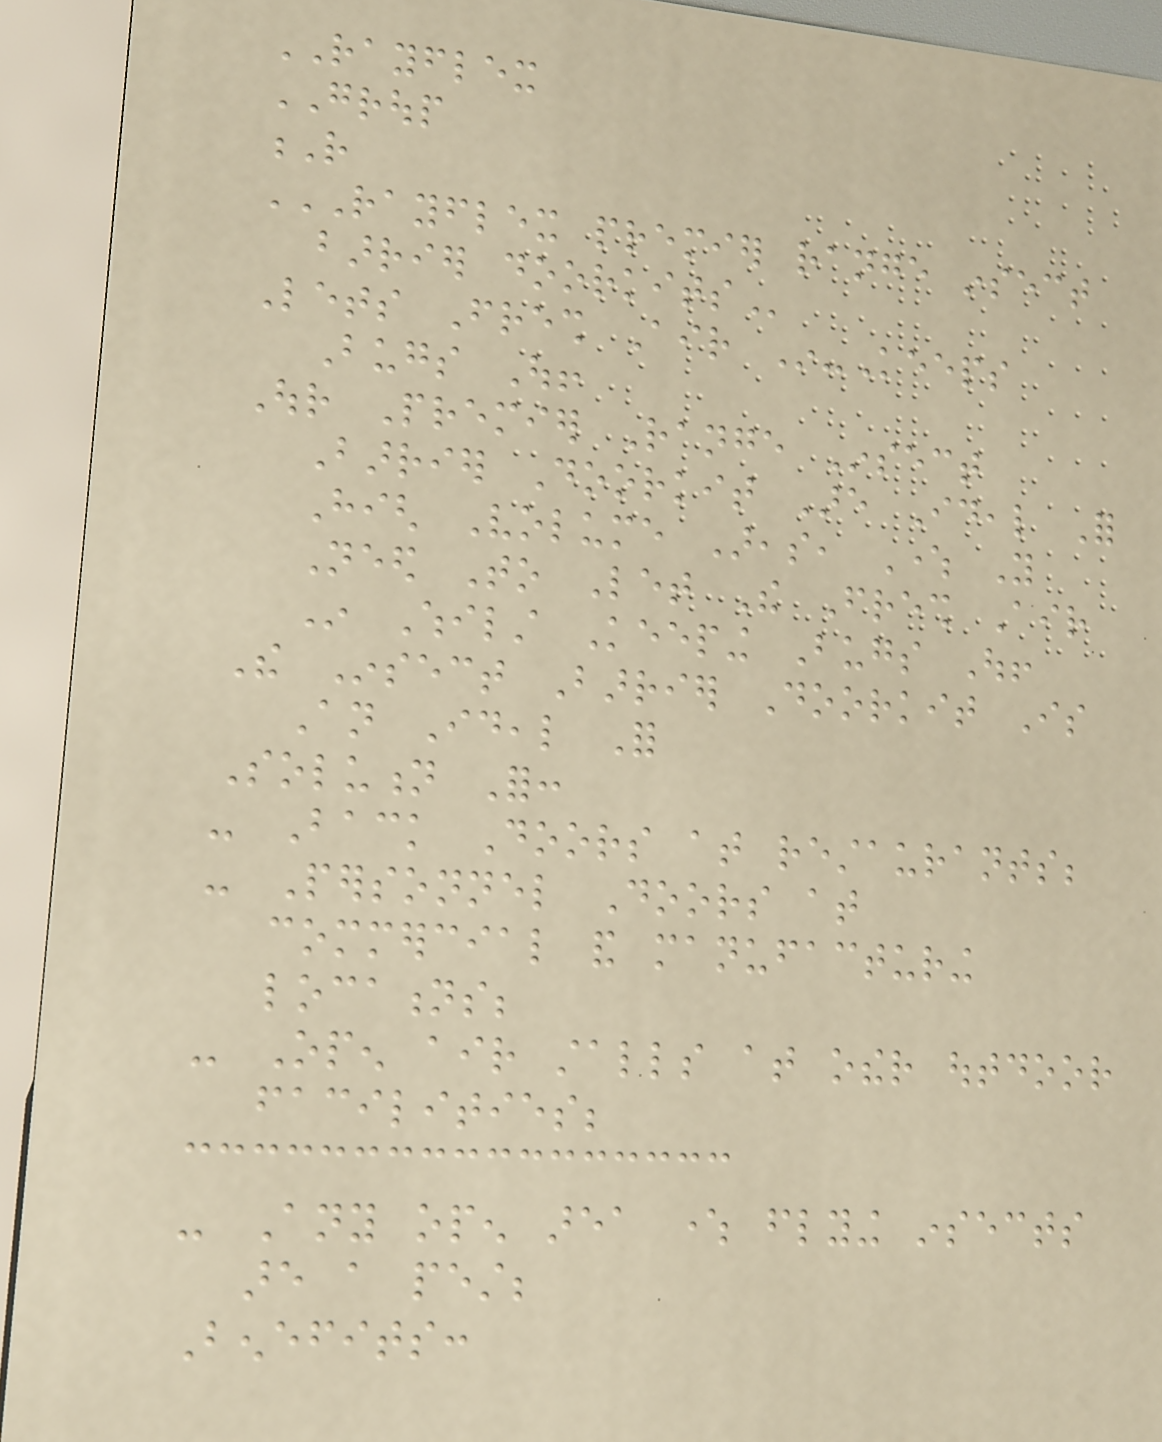RAYFLEX
GROUP
R
RAYFLEX PREMIER RANGE INSECT
BARRIER DOORKITS
Lets Fresh Air In-Keeps
Bugs Out!
Our Premier Range Insect
Barrier Doorkit Are Ideal For
High Volume Areas, Where You
Need To Let The Fresh Air
In Whilst Keeping Bugs Out!
The Insect Barrier Doorkit Is
An Ideal For
Solution For:
- Back Doors at restaurants;
- Personnel Doors at
commercial and manufacturing
locations;
- Open air stalls at other outdoor
facilities;
- Any open area where flying insects
are a pest;
Benefits:
